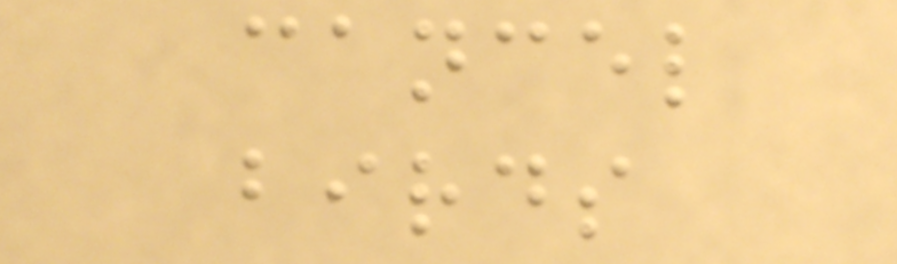cancel
birds
